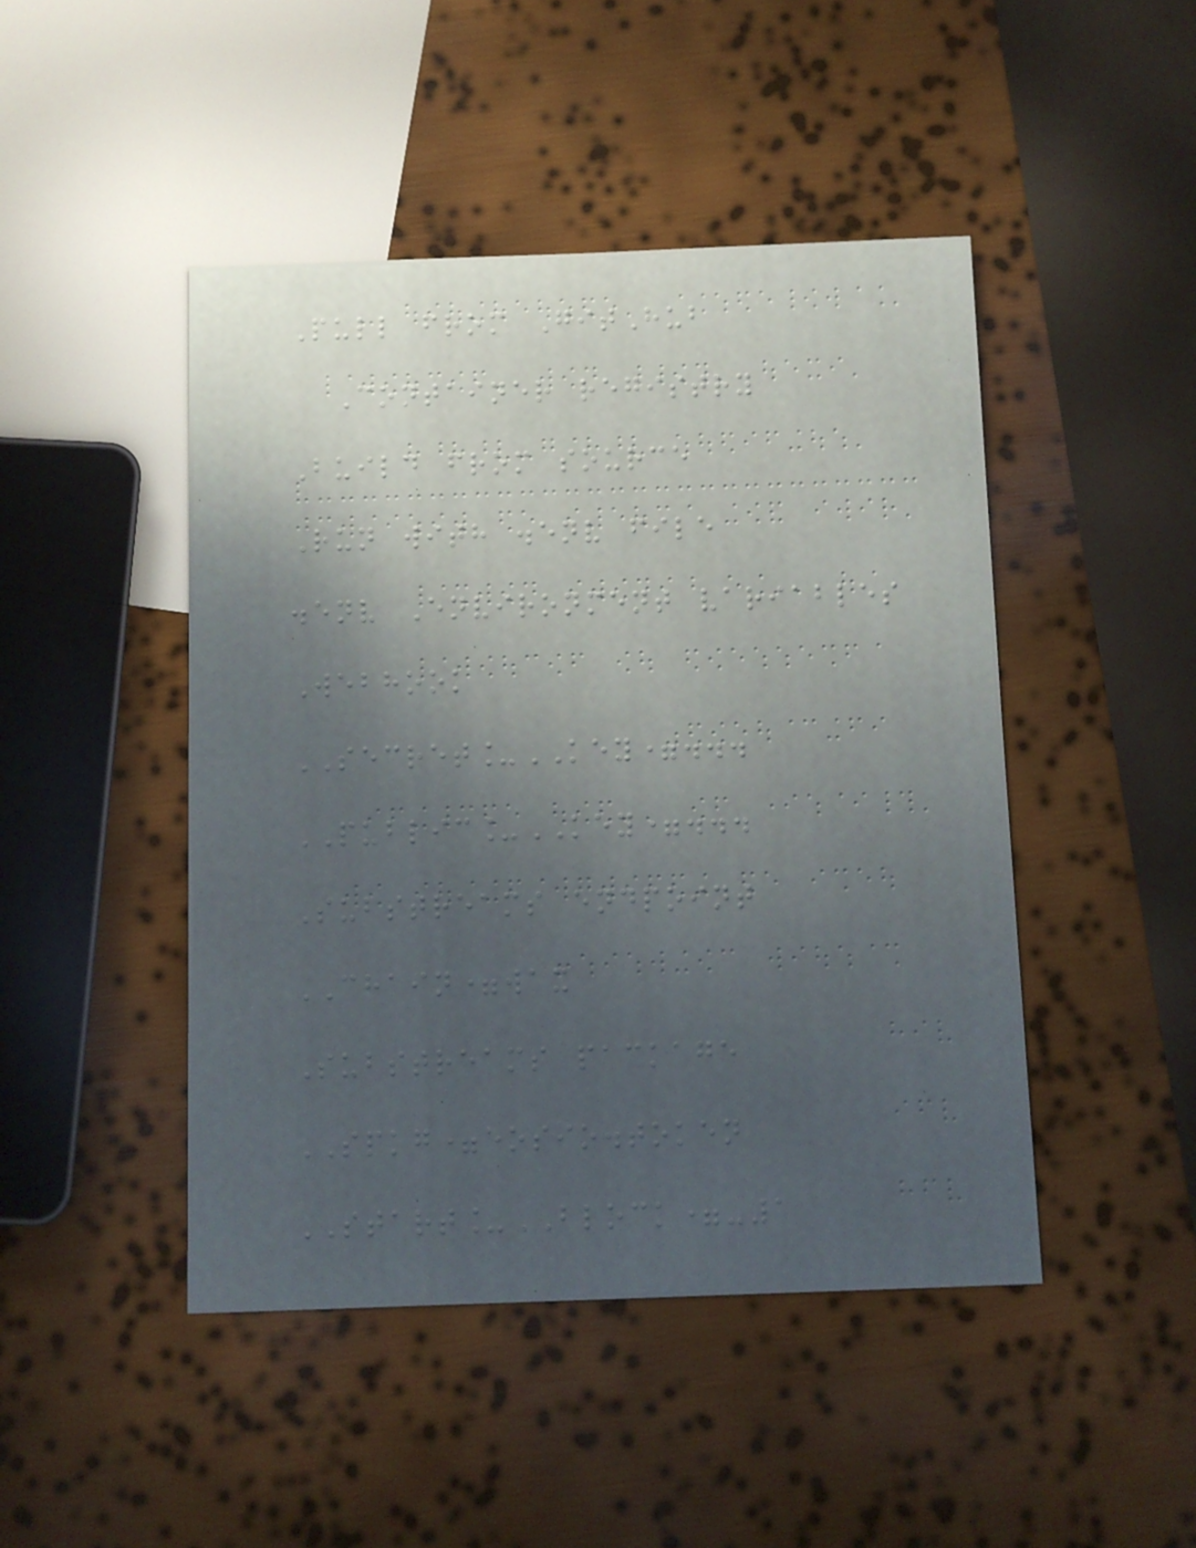Pull from GitHub
Container registry
Build from source
Run with .env file
.env Environment variables
Webhook
SECRET_KEY=...
PUBLIC_KEY=...
Substreams endpoint
CHAIN=wax
Substreams package
SPKG=eosio.token
START_BLOCK=-1
